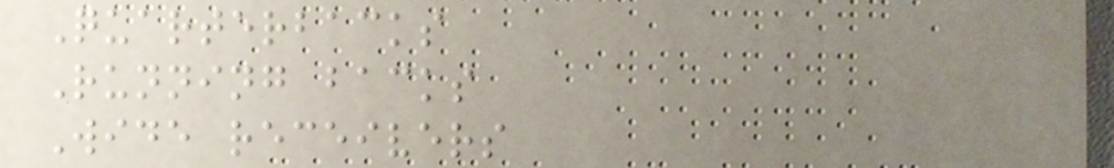Quarterbacks
Running backs
Wide receivers
